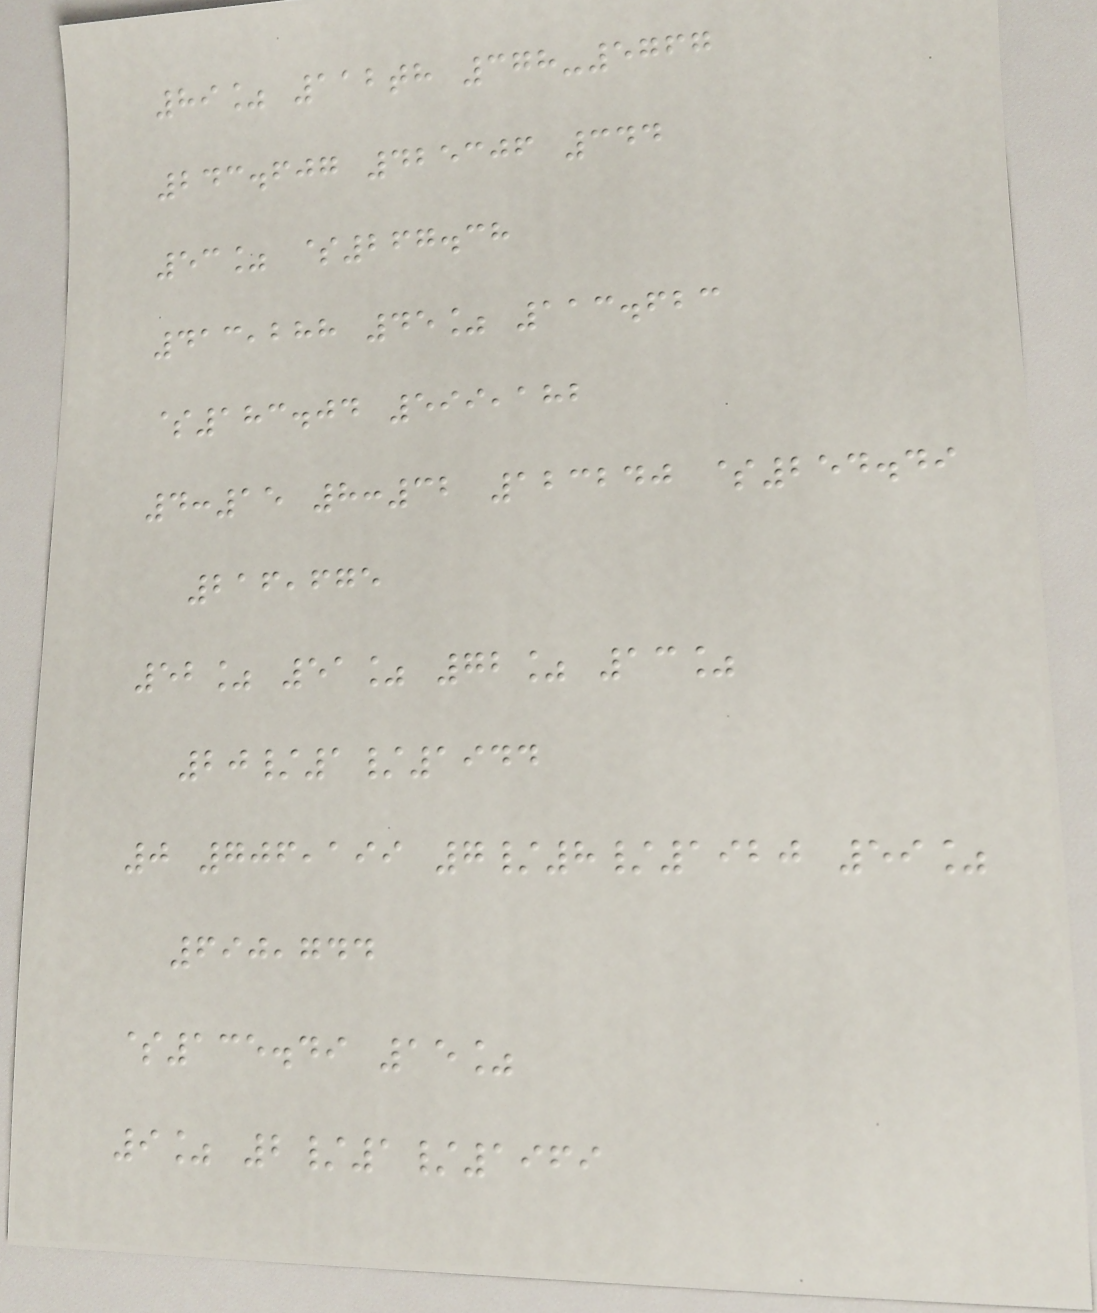89% 112th 378-5767
243.607 425306 344
53% $267.38
413,288 45% 113.623
$183.04 599,182
4:15 8:32 123240 $254.49
216,675
52% 51% 72% 13%
20/1/1944
0 706,199 7/8/1920 59%
690,744
$135.49 15%
9% 2/1/1969
